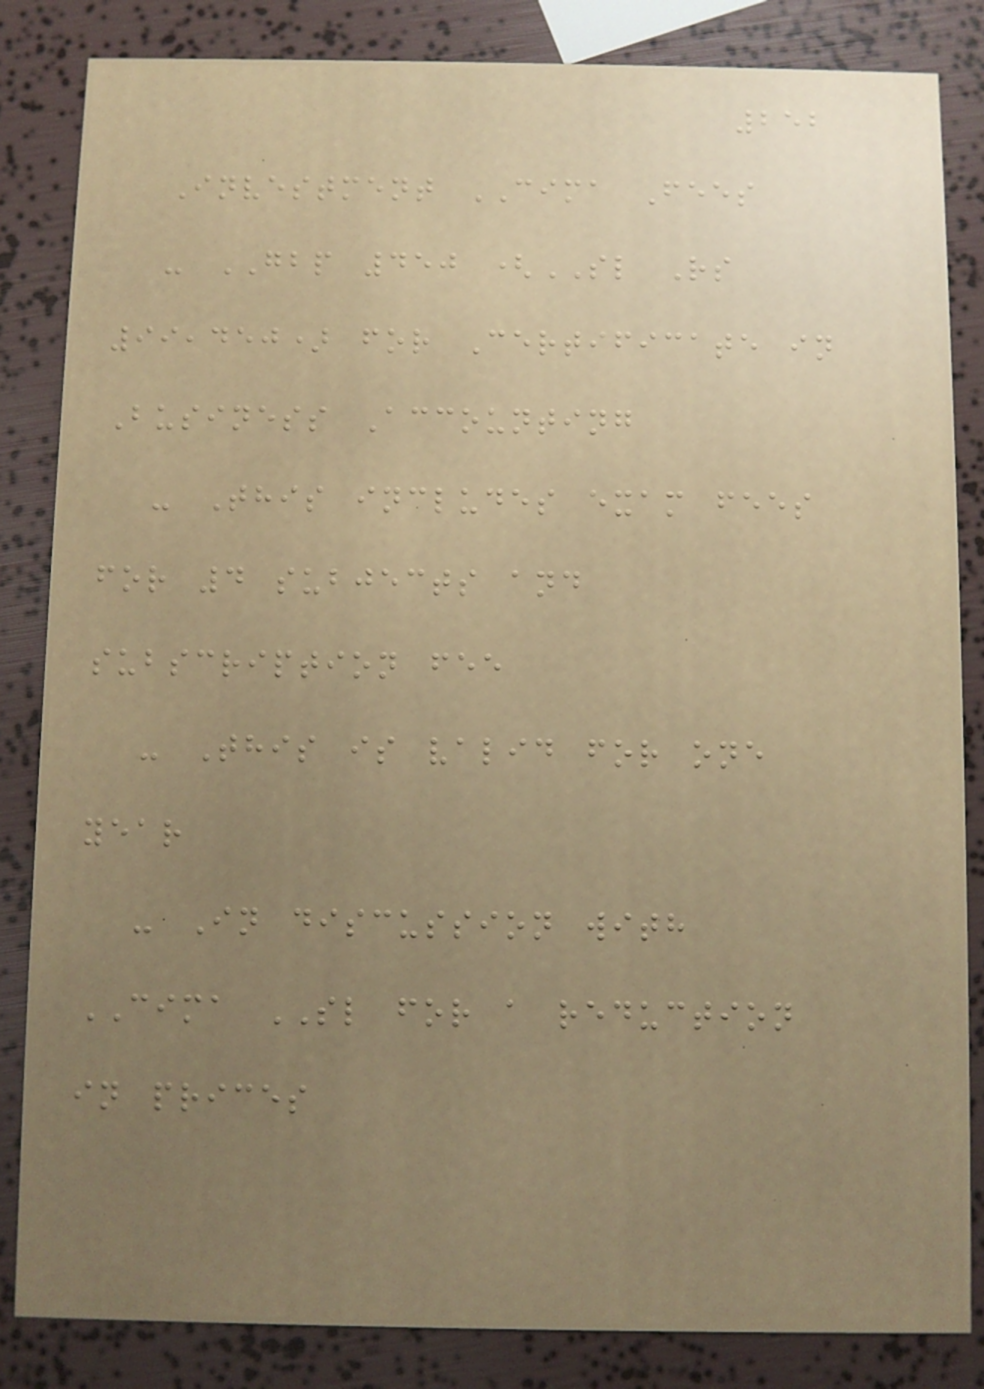252
Investment CIMA Fees
- GBP 450 (SL Rs
99,450) for Certificate in
Business Accounting
- This includes exam fees
for 4 subjects and
subscription fee
- This is valid for one
year
- In discussion with
CIMA SL for a reduction
in prices
